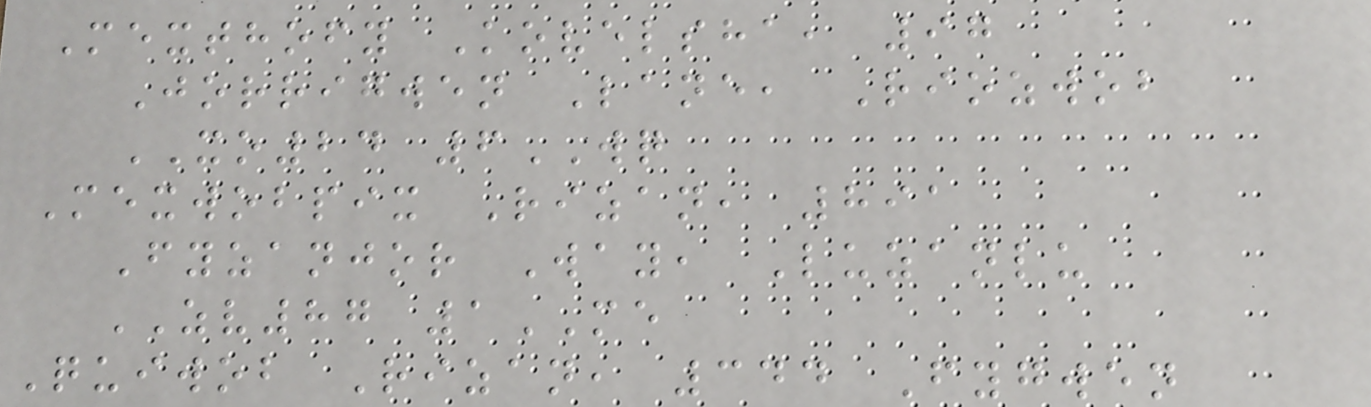Mexthofy Kovelsha, 97
Jorrigwen Lane, Riozwob
XO24 6WQ
Mexwobpix Rizan, 891
Fyzanjor Way, Luzanlu
ZV87 1ME
Quiwob Rizan, 344 Fygwen
